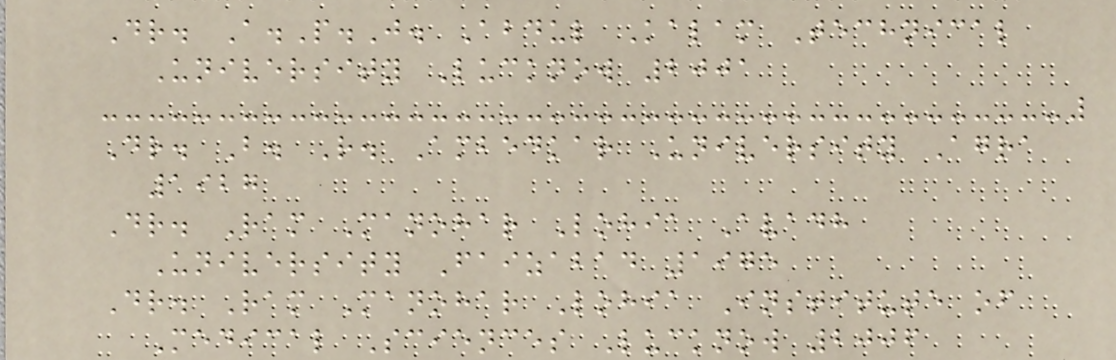Dr. A.P.J. Abdul Kalam Technical
University Lucknow 2001
Dr. B. R. Ambedkar University Agra
1927
Dr. Ram Manohar Lohia Avadh
University Faizabad 1975
Dr. Ram Manohar Lohia Institute of
Medical Sciences Lucknow 2006
